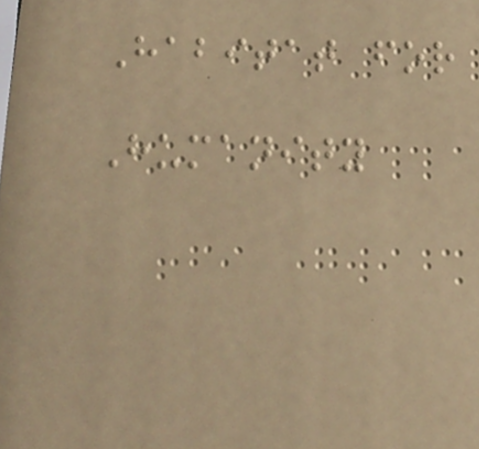Habitat for
Humanity
